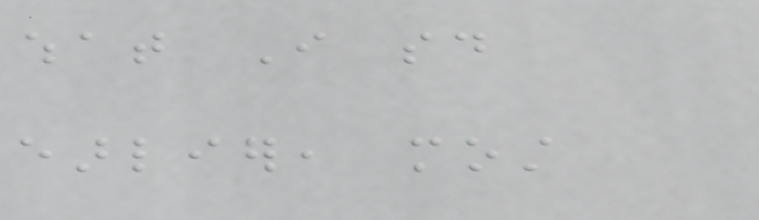what I said
earlier, most
